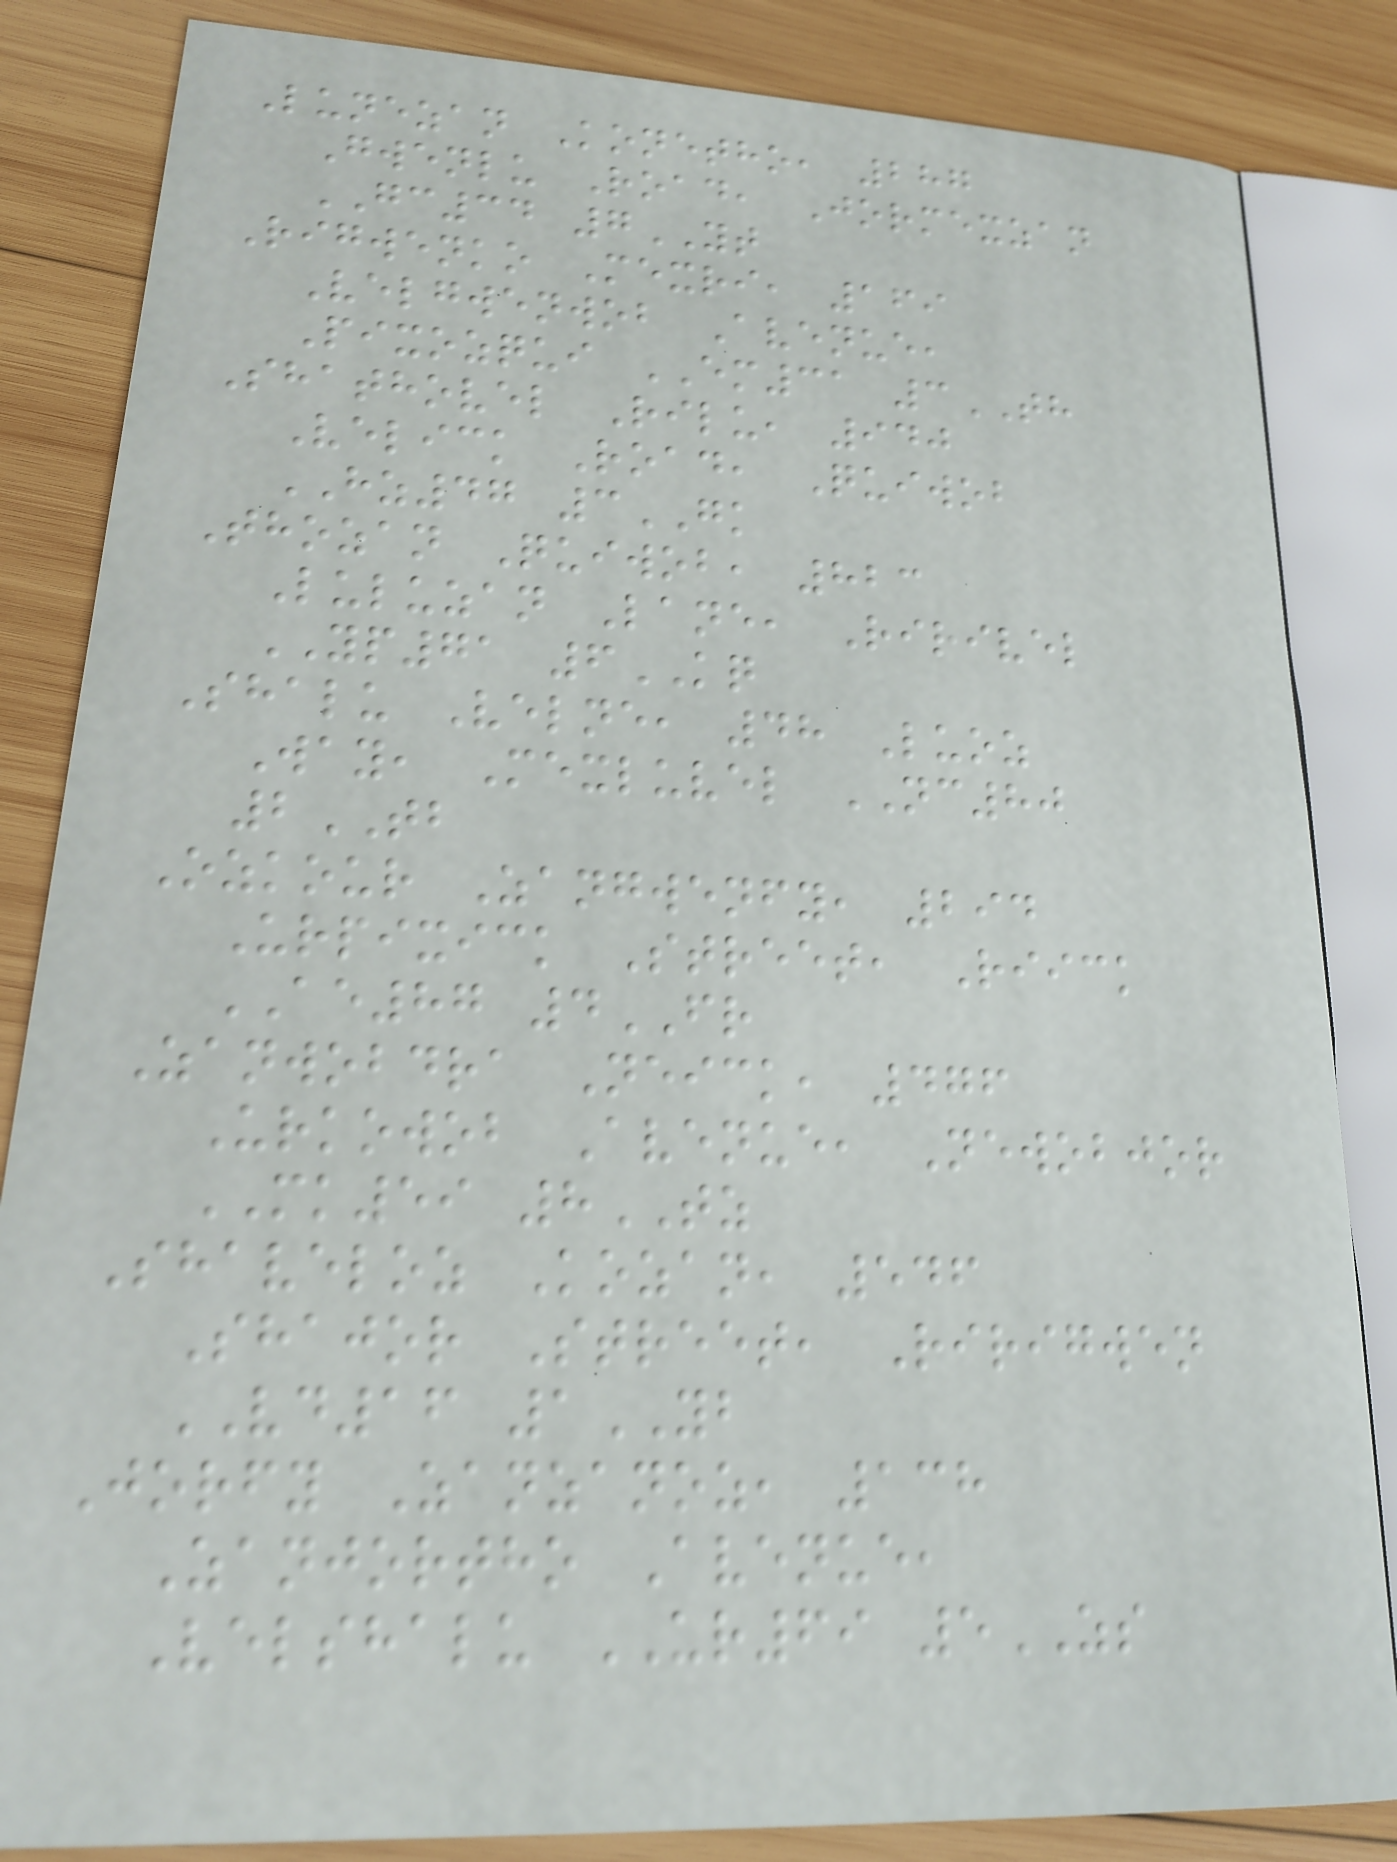Lunezan Konetho, 287
Gwenlu Road, Jormexzan
GC34 7YT
Rigwenko Mexri, 169
Velgwenwob Avenue,
Pixozqui EM31 3TH
Shathovel Rilu, 940
Velick Road, Quiwob
HZ47 3GK
Thozan Quiwob, 823
Luluzan Lane, Ririvel
YP71 6KQ
Shalu Velne, 48 Luoz
Way, Mexluvel NC80
2TB
Ozkour Zangwenfy, 294
Urpixick Street, Riick
AE87 4FR
Zanwobdra Neick, 476
Urkowob Avenue, Newobjor
MK59 8TZ
Shaveloz Kozan, 546
Shajor Street, Ririgwen
VD16 1YB
Jorfy Zanzanoz, 138
Zanjortho Avenue,
Velshalu UR69 5ZS
